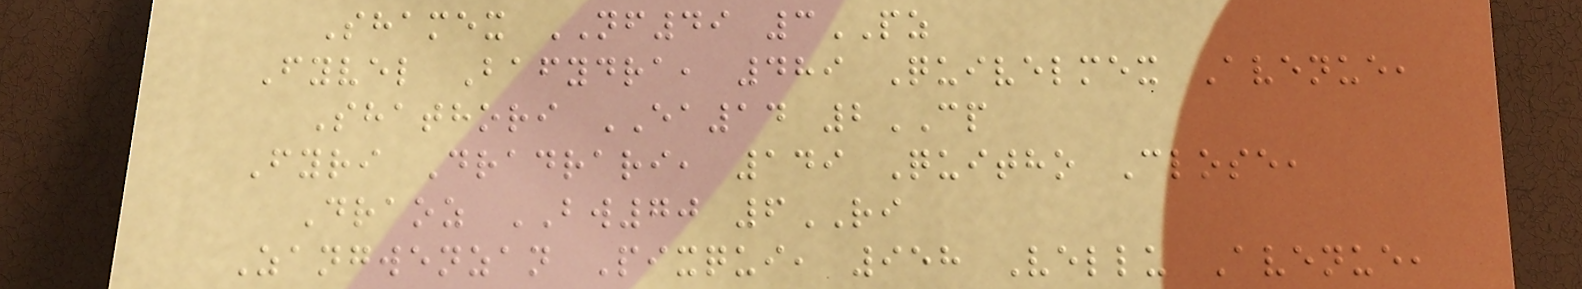Shamex NF49 3PZ
Fyvel Bafydra, 489 Quivelmex Avenue,
Shathori EA14 2CP
Fyri Dradrari, 149 Quitho Close,
Draoz BW70 6RI
Zangwenzan Pixqui, 958 Vellu Avenue,
